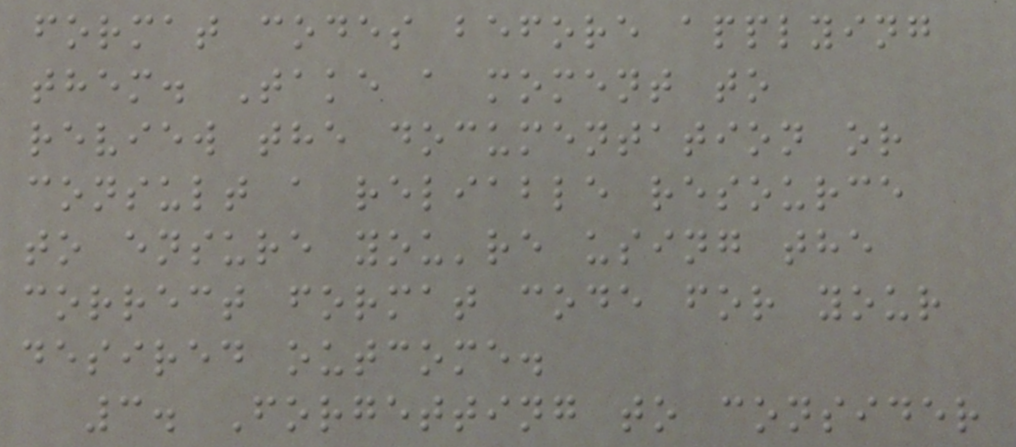format codes before applying
them. Take a moment to
review the documentation or
consult a reliable resource
to ensure you're using the
correct format code for your
desired outcome.
3. Forgetting to consider
